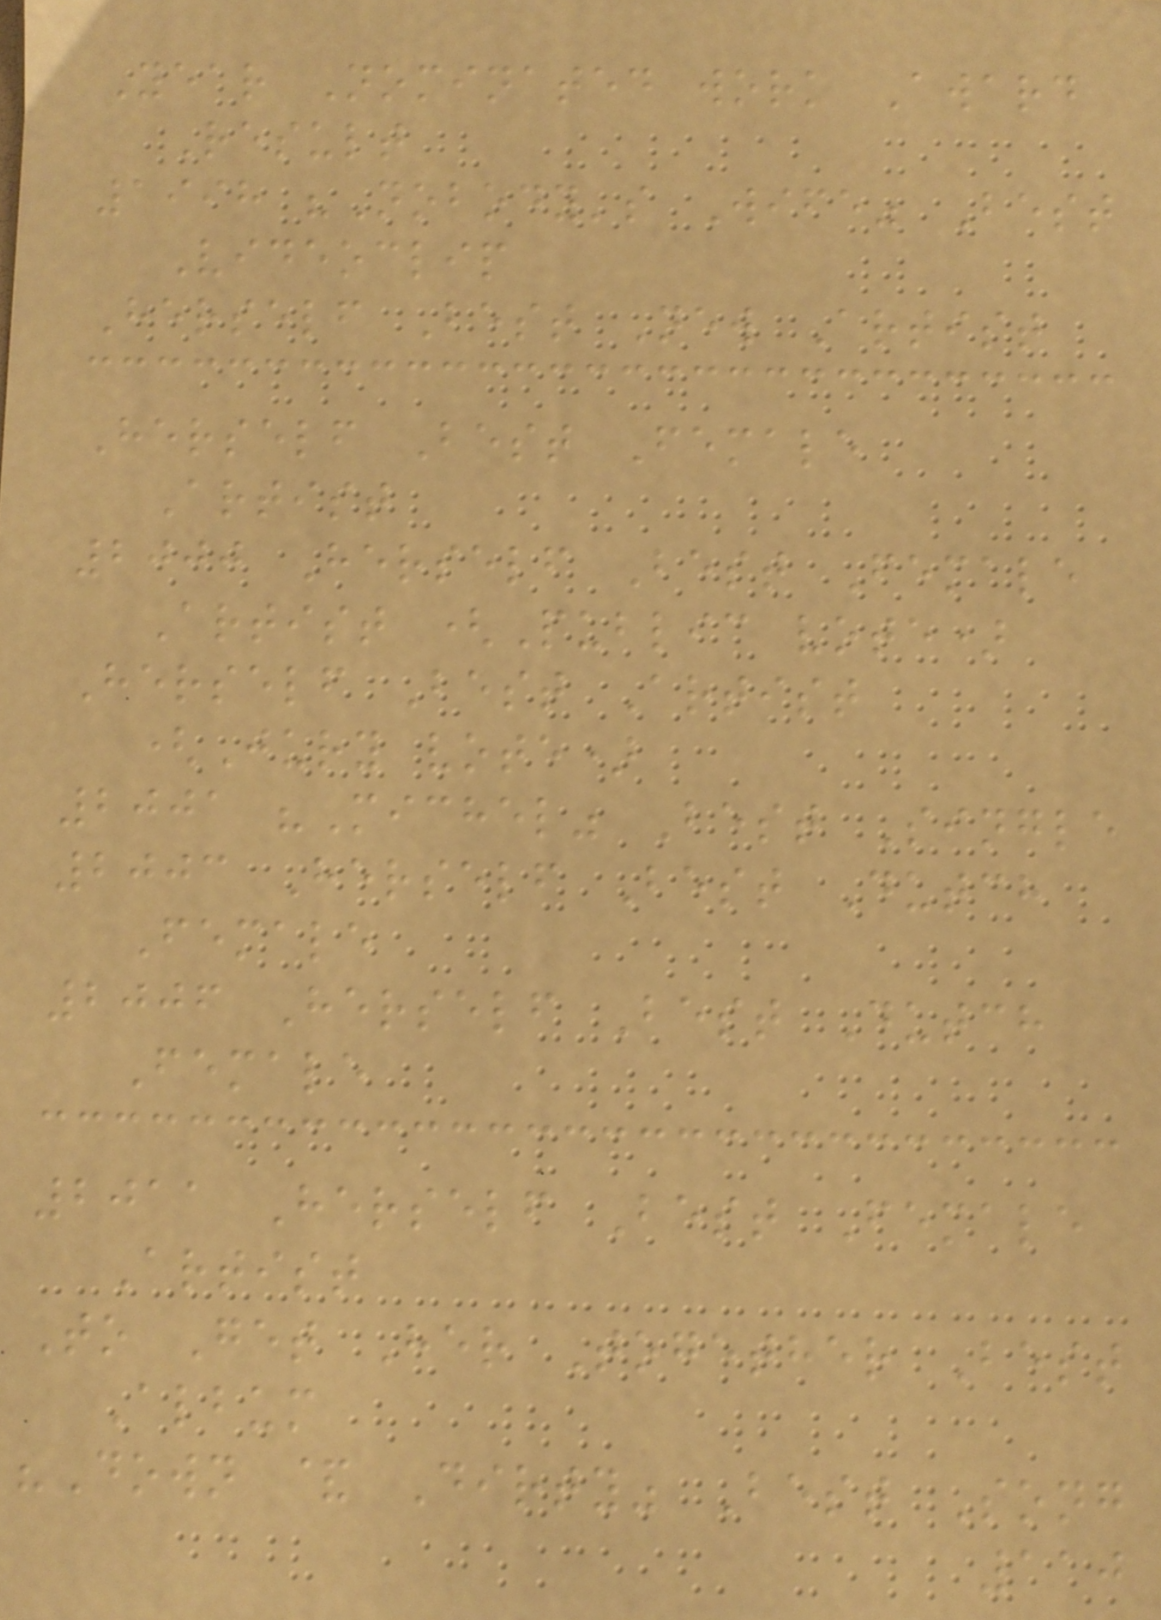Year Nominated work Award
Result
1998 "Nobody's Wife" Best
Videoclip
Herself Best New Artist
Herself Best Female
Artist
2000 Herself Best Female
Artist (Public vote)
Herself Best Artist
(Jury vote)
2001 "Michel" Best Single
2003 Herself Best Dutch
Female
2006 Herself Best Dutch
Female
2011 Herself Best Female
Artist
To Get Her Together Best
Album
"Down & Dirty" Best Song
110
